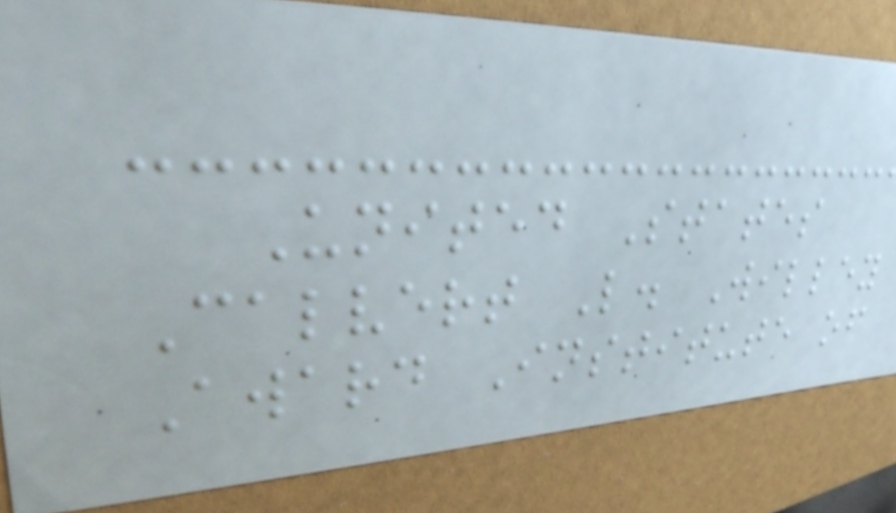United States
Calvert L. Willey
Award Institute of
